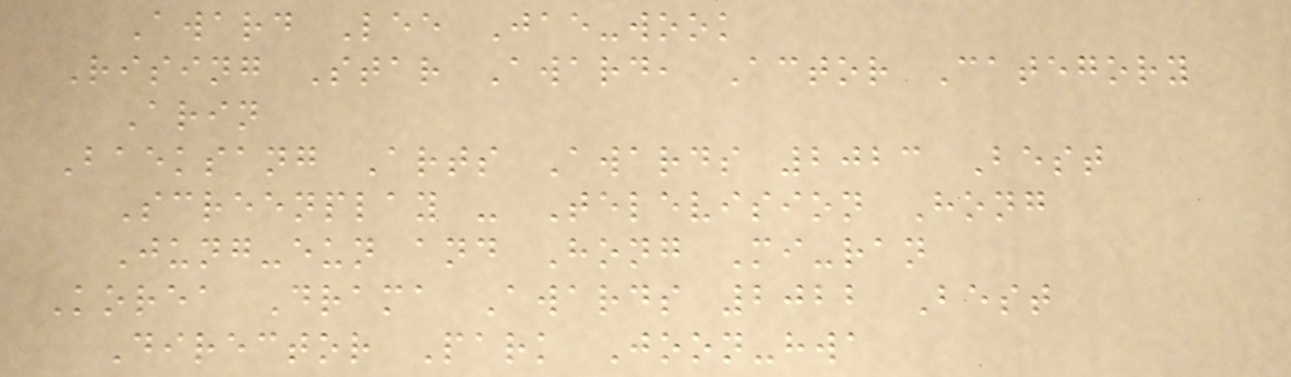Award Lee Jae-wook
Rising Star Award, Actor Category
Arin
Baeksang Arts Awards 2023 Best
Screenplay - Television Hong
Jung-eun and Hong Mi-ran
Korea Drama Awards 2022 Best
Director Park Joon-hwa
